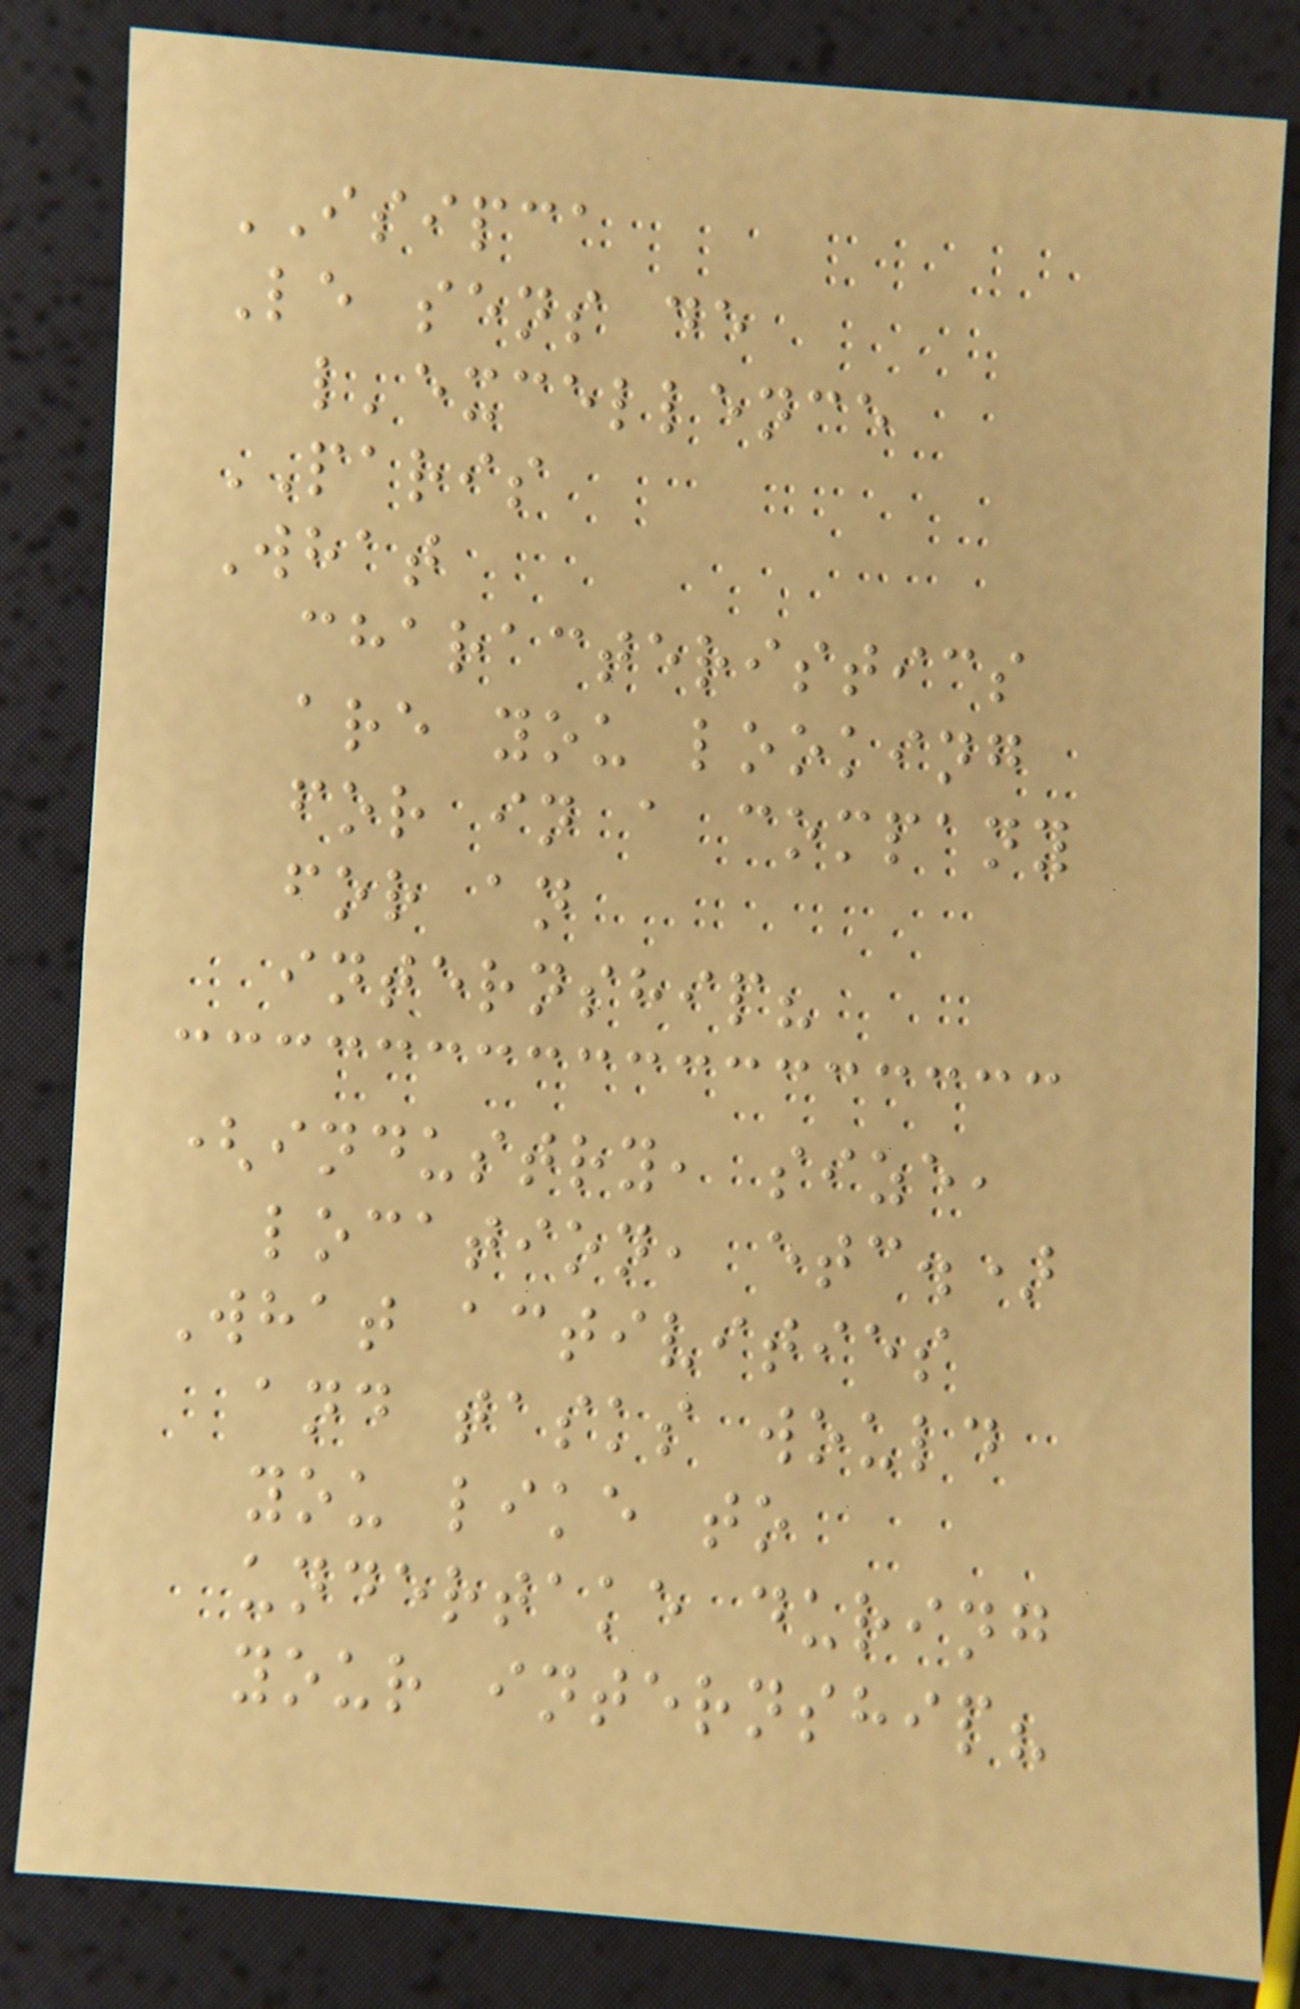ISIPCA
Le sens de
l'excellence
PARIS
What
characteristics
are you looking
for in a company
for an
internship?
(industry, size,
location, etc.)
What activities
and tasks would
you like to
undertake during
your internship?
